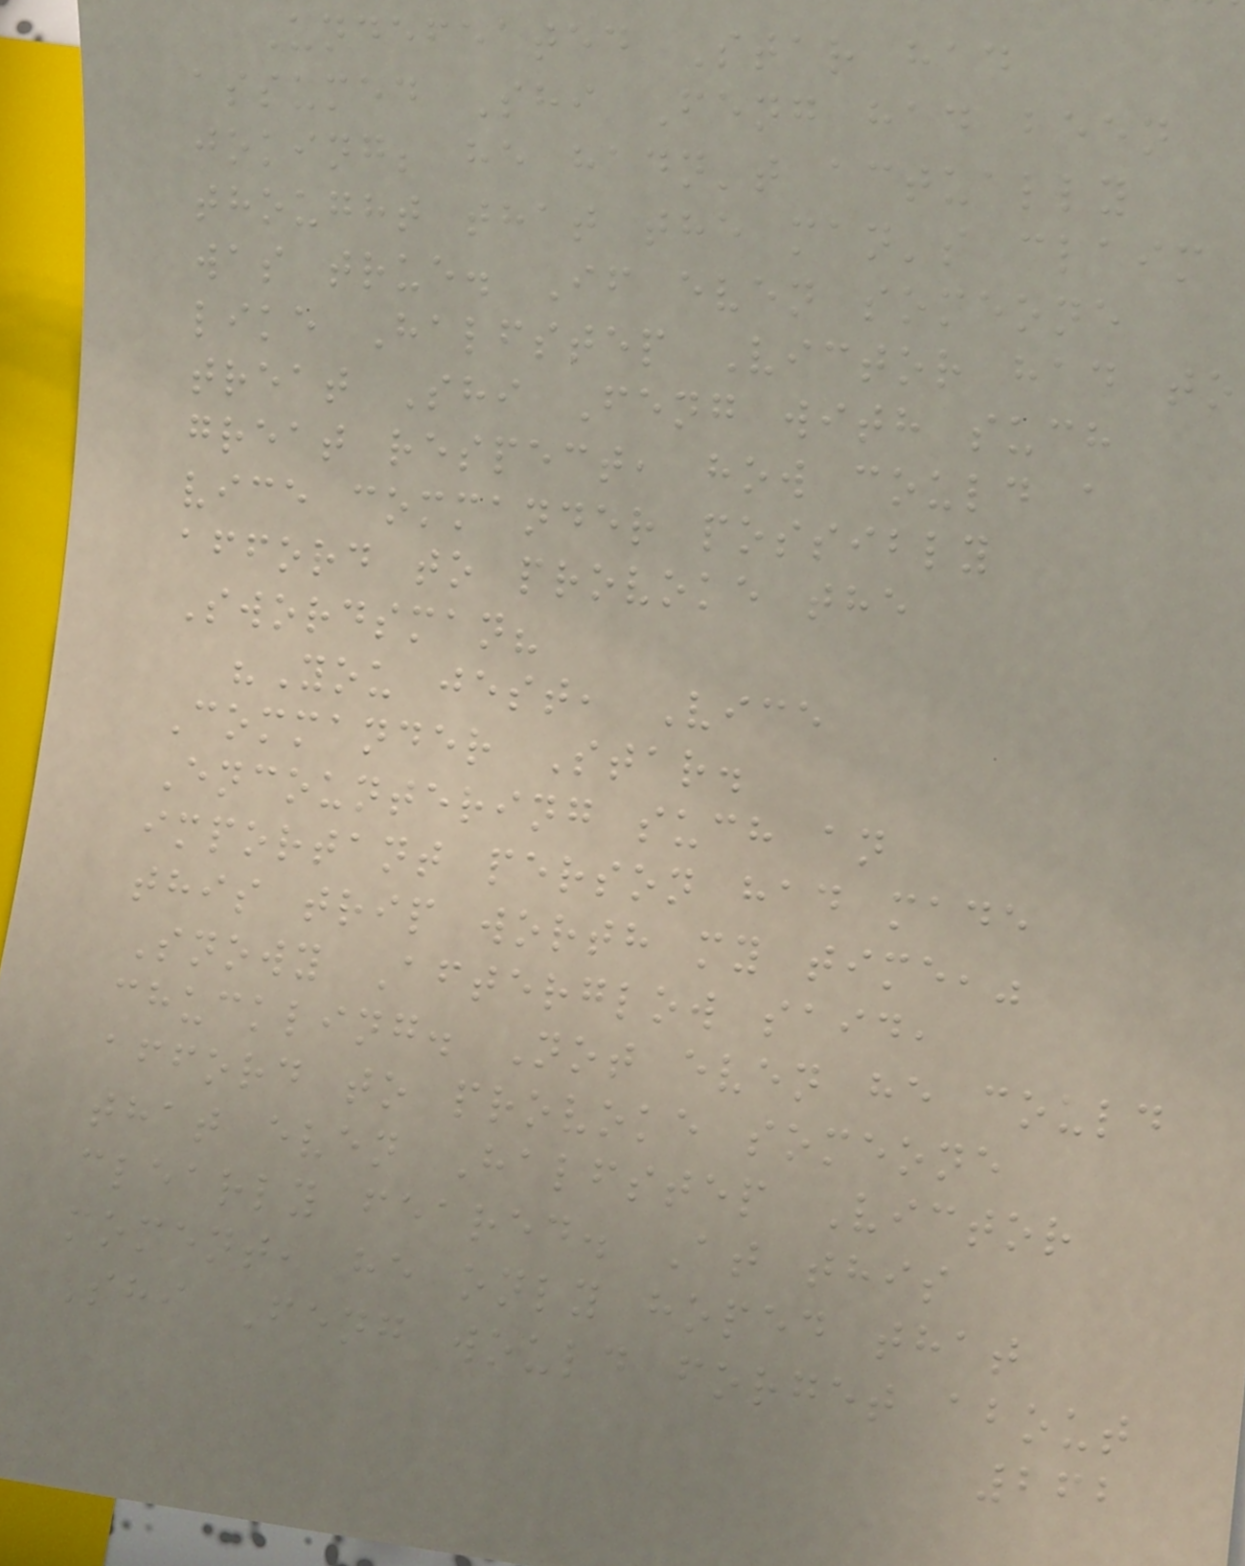Undefeated Star had
assumed Shi Feng had been
joking; he hadn't actually
thought that the man's claim
was true. If even someone
like Halfstep Victor had to
treat Shi Feng with such
great respect, how could a
vice commander possibly
afford to provoke the
Swordsman?
"You jest, Vice
Commander Star.
Encountering such an
important person had made
this trip worth my time,"
Snowy Afterglow said,
chuckling. Not even he could
afford to provoke someone
that even Halfstep Victor
clearly feared. At this
moment, he only hoped that
Shi Feng would forget about
262
